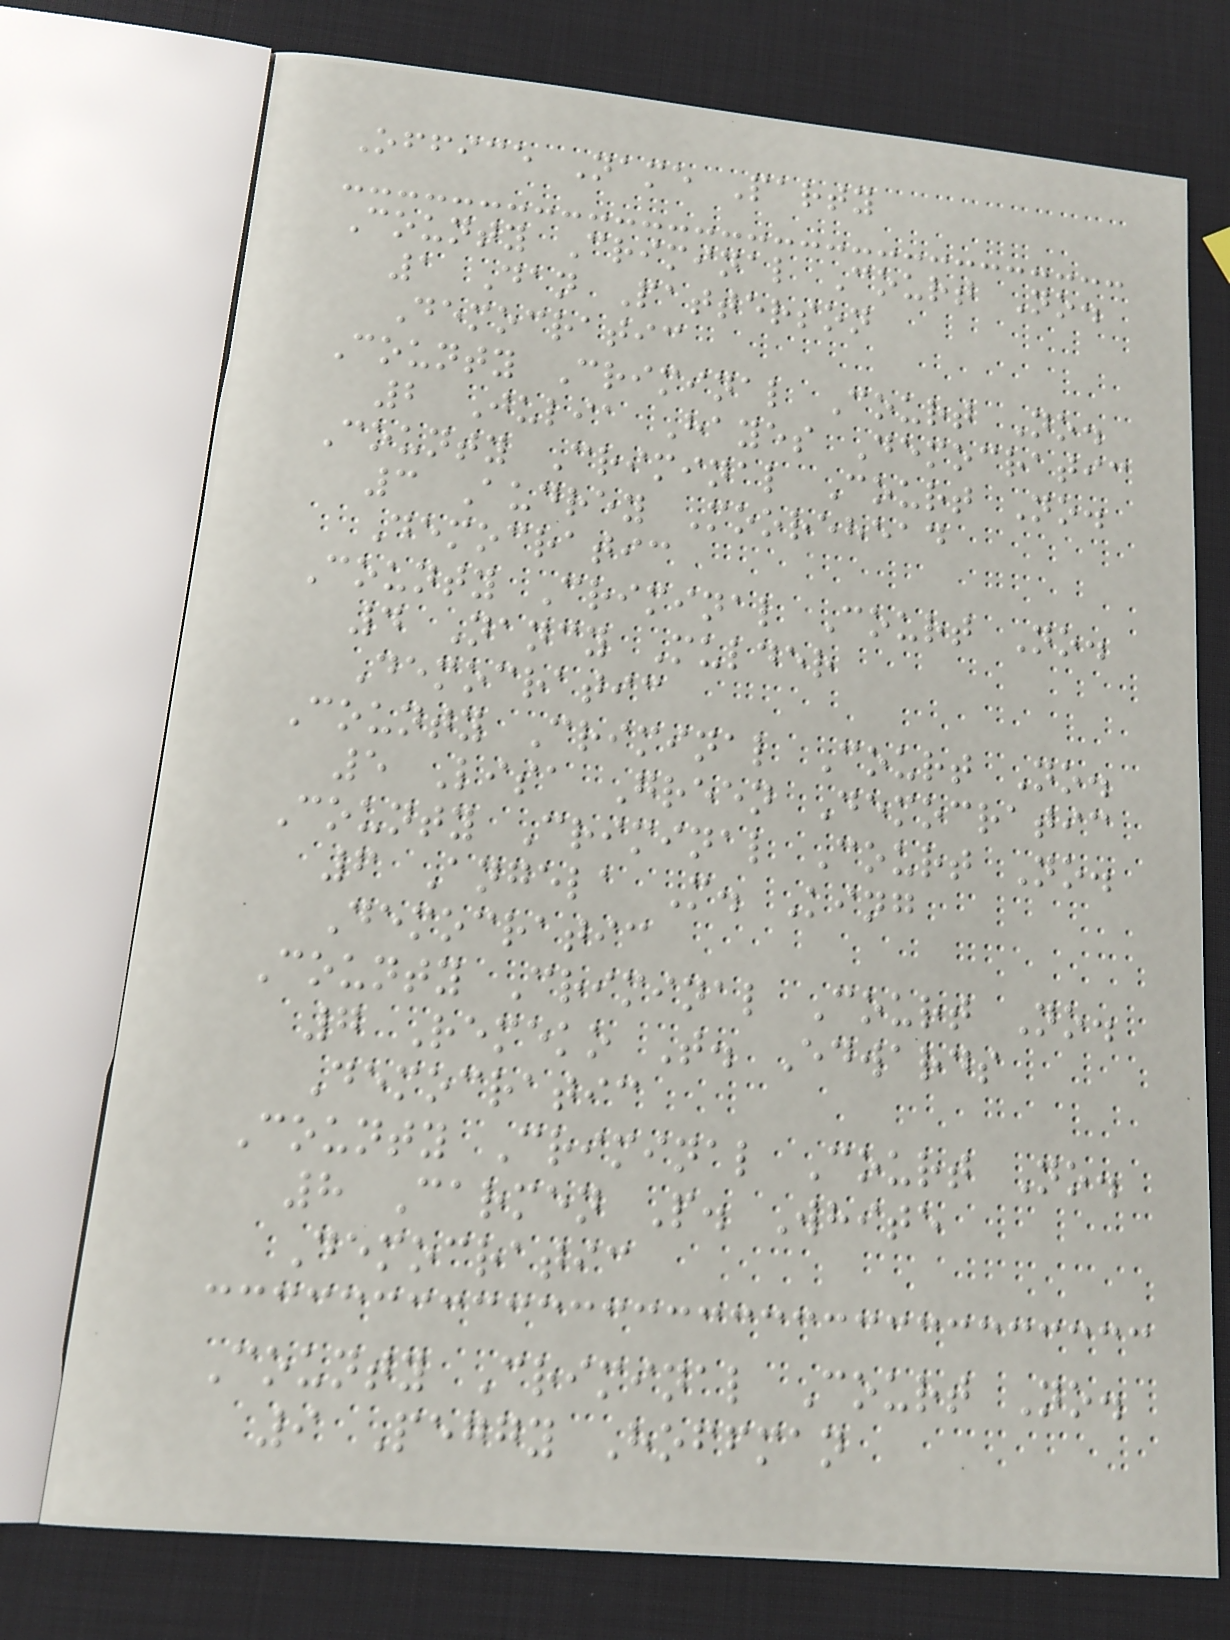Office Name Party
County Criminal Court No.
1 Dan Patterson
Democratic
County Criminal Court No.
2 Julia Hayes Democratic
County Criminal Court No.
3 Audrey Moorehead
Democratic
County Criminal Court No.
4 Nancy Mulder
Democratic
County Criminal Court No.
5 Lisa Green Democratic
County Criminal Court No.
6 Angela M. King
Democratic
County Criminal Court No.
7 Remeko T. Edwards
Democratic
County Criminal Court No.
8 Carmen P. White
Democratic
County Criminal Court No.
9 Peggy Hoffman
